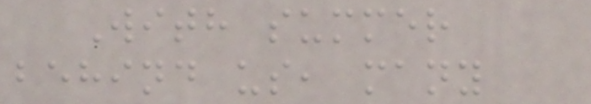With summer
behind us, many
